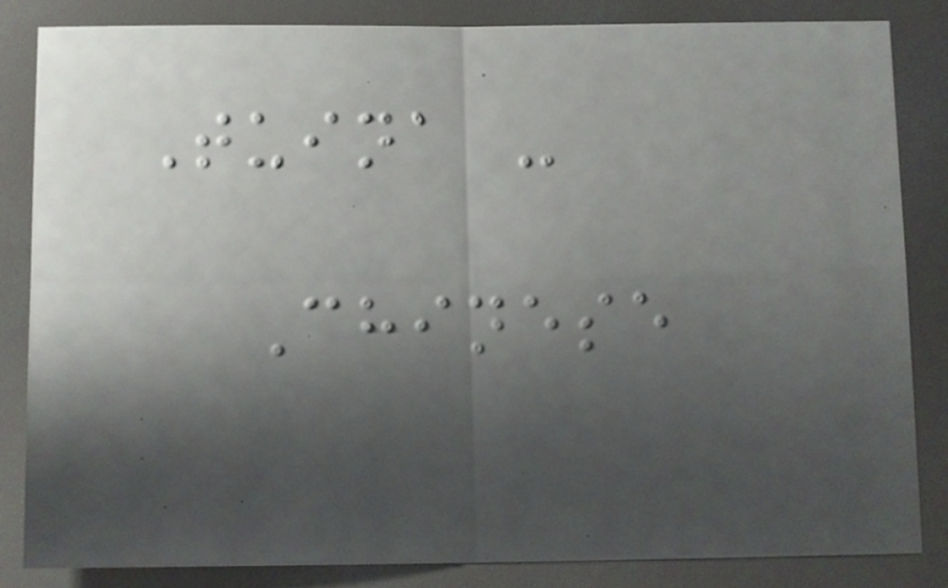Tuina -
Chinese
